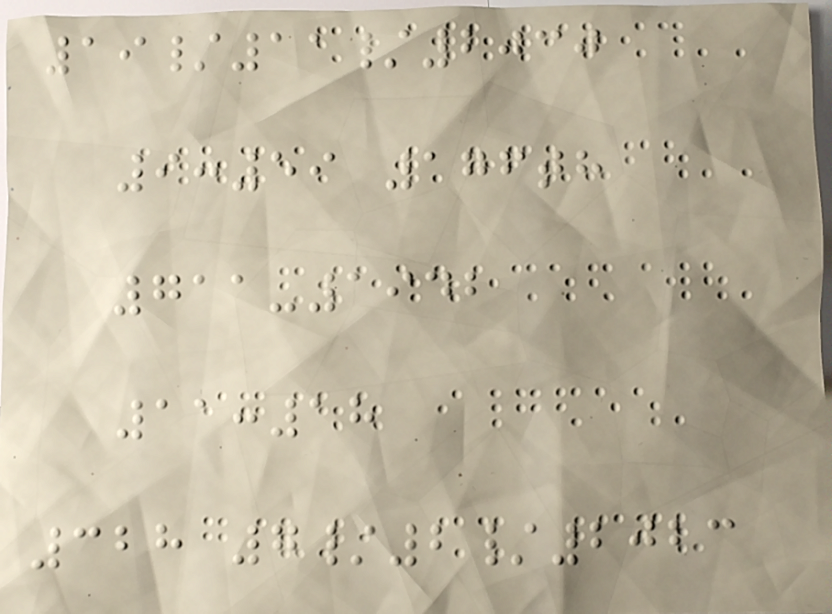19/11/2030
9:59 176th
711-1942
11:18
328 7/2/2023
